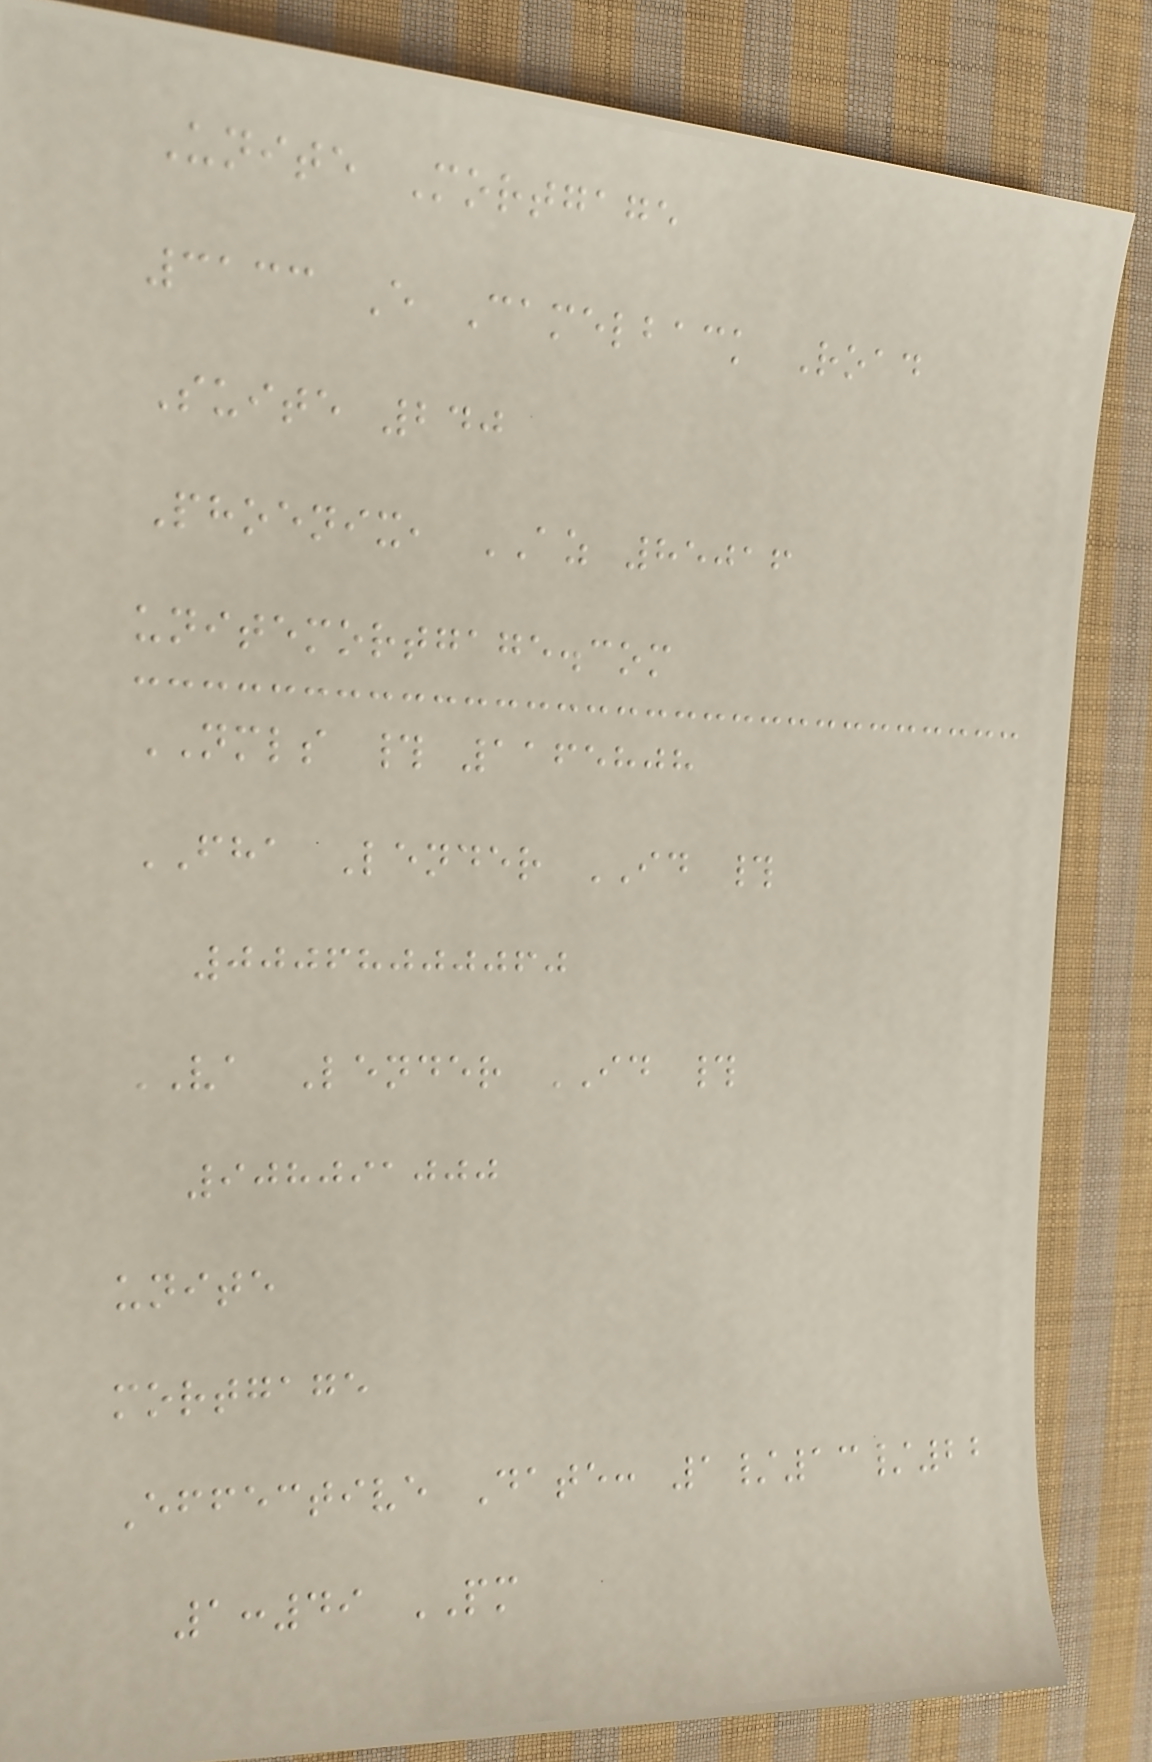Unite Mortgage
3133 E Camelback Road
Suite 240
Phoenix, AZ 85016
unitemortgage.com
NMLS # 1165808
FHA Lender ID #
00068000060
VA Lender ID #
908091000
unite
mortgage
Effective Date: 1/13/22
1:49 PM
